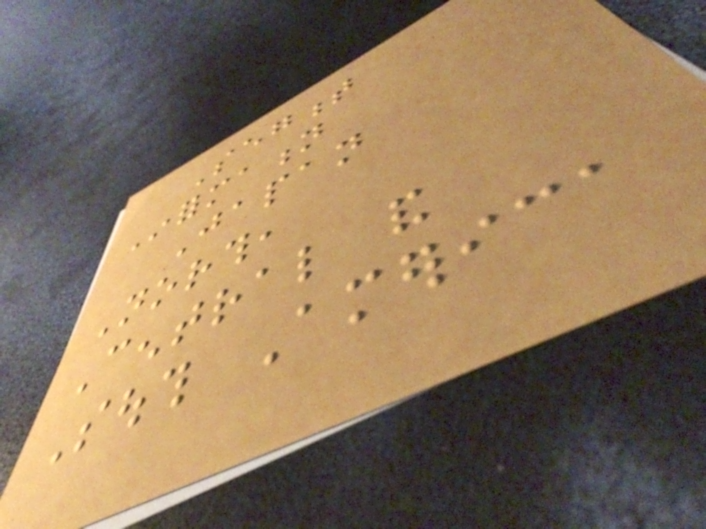Segment
Information
Japan
North,
Central and
South America
